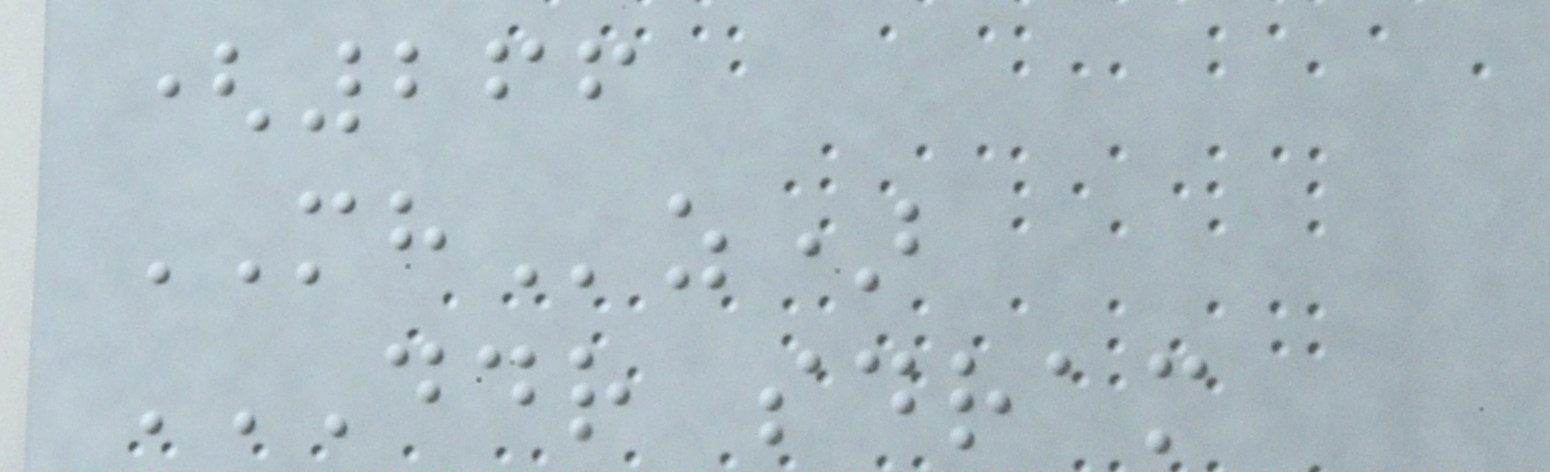(266
MHz)
DDR SDRAM
